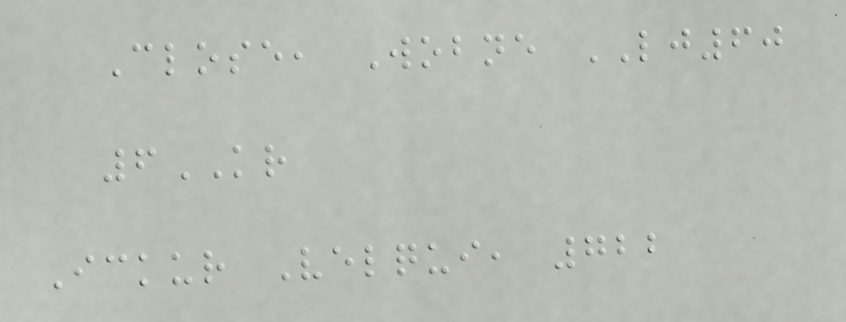Close, Wobne LJ60
6KR
Ickur Velqui, 722
